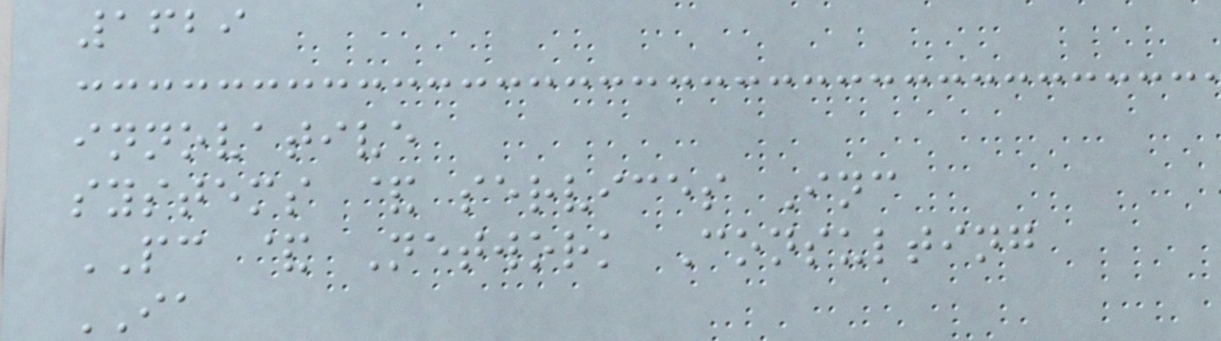1629
innovative
systems & services Inc
PC & Network Consulting
IA
